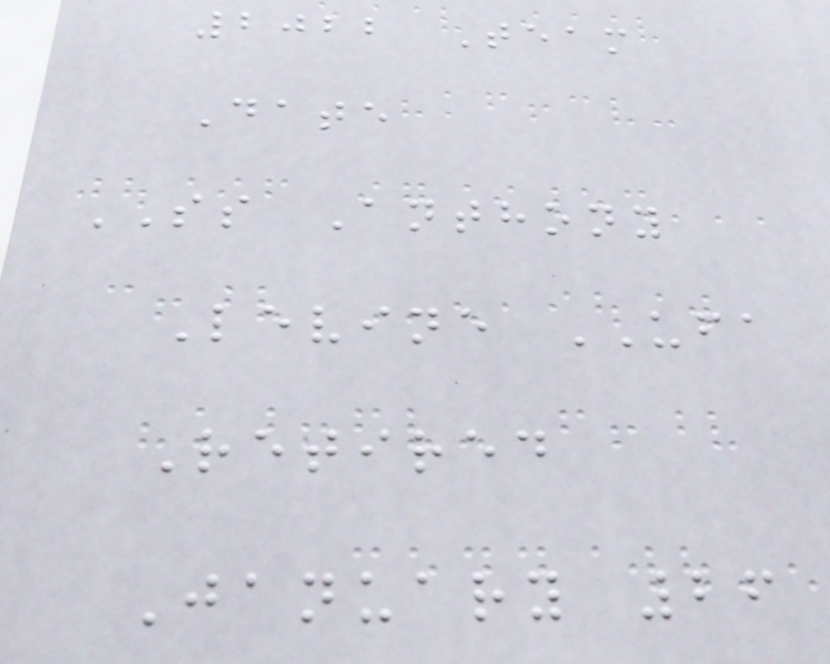2022 Team
Date
SS Anthony
Levine UFA
Retired
January 26
